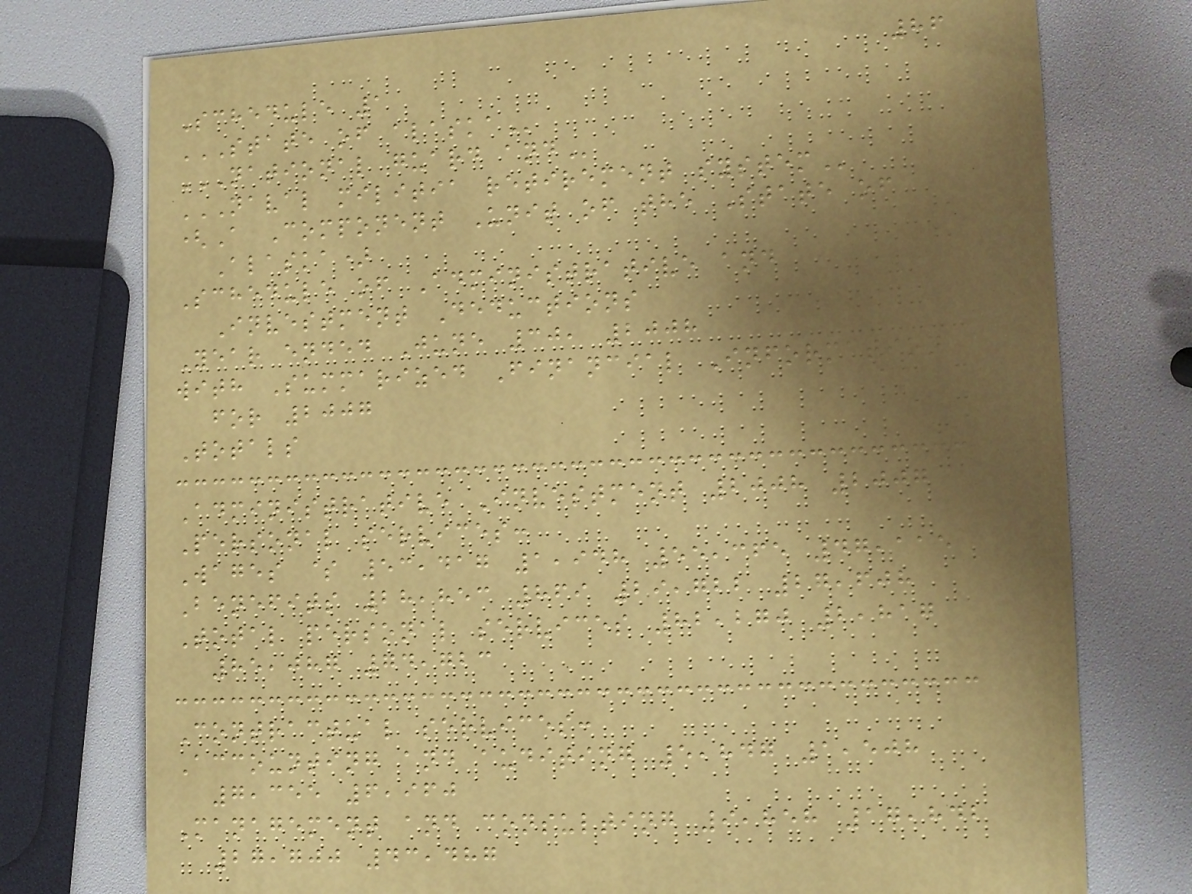86
Schedule 1
STATE OF ALASKA
NATIONAL GUARD AND
NAVAL MILITIA RETIREMENT SYSTEM
(A Component Unit of the State of
Alaska)
Schedule of Administrative and
Investment Deductions
Year ended June 30, 2008
with Summarized Financial Information
for 2007
Totals
Administrative Investment 2008 2007
Personal services:
Wages $ 53,417 1,948 55,365 47,115
Benefits 28,853 869 29,722 27,608
Total personal services 82,270 2,817
85,087 74,723
Contractual services:
Accounting and auditing 5,847 1,508
7,355 6,960
Management and consulting 9,858 17,842
27,700 43,487
